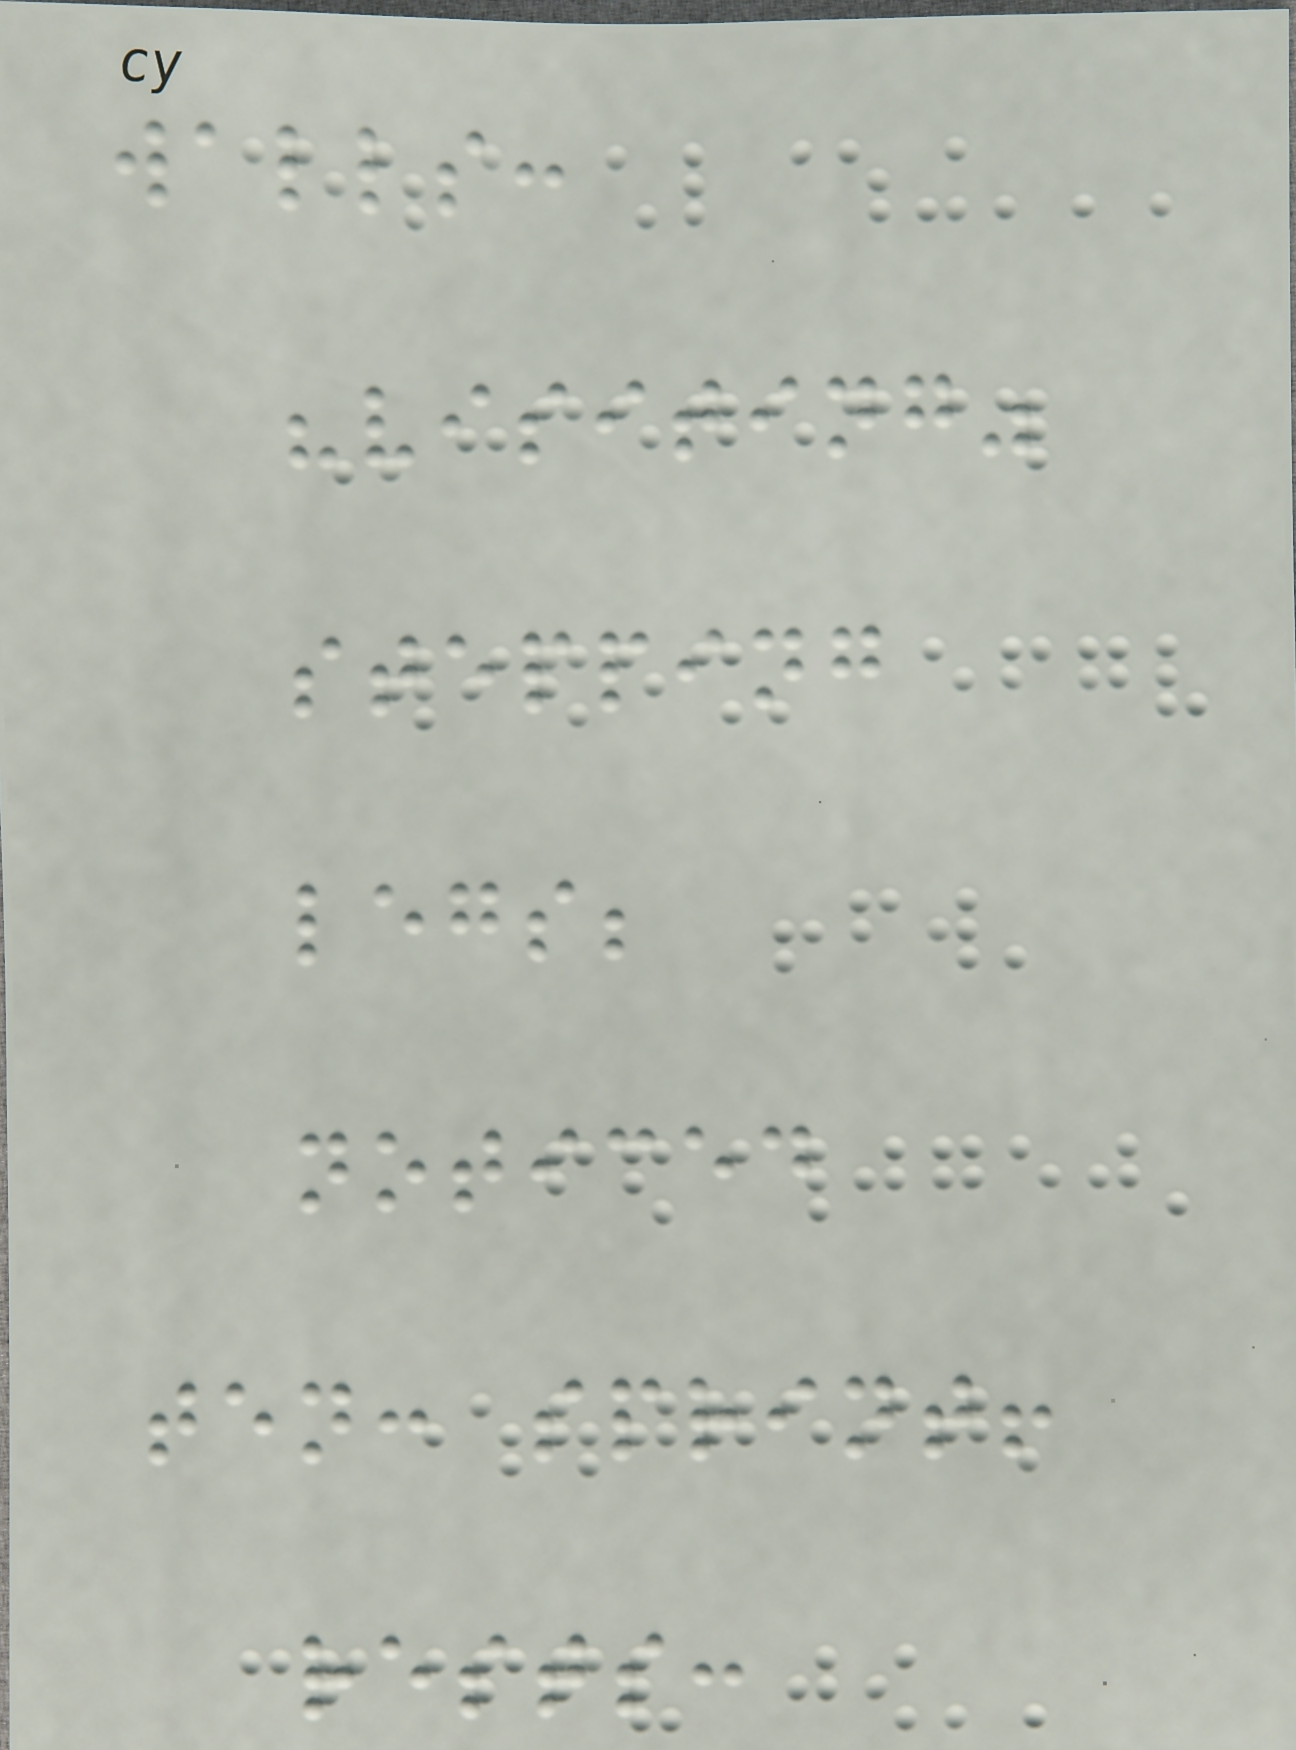walls:
"visiting"
stepping
legs;
noticed
ten: sprint!
rests:
